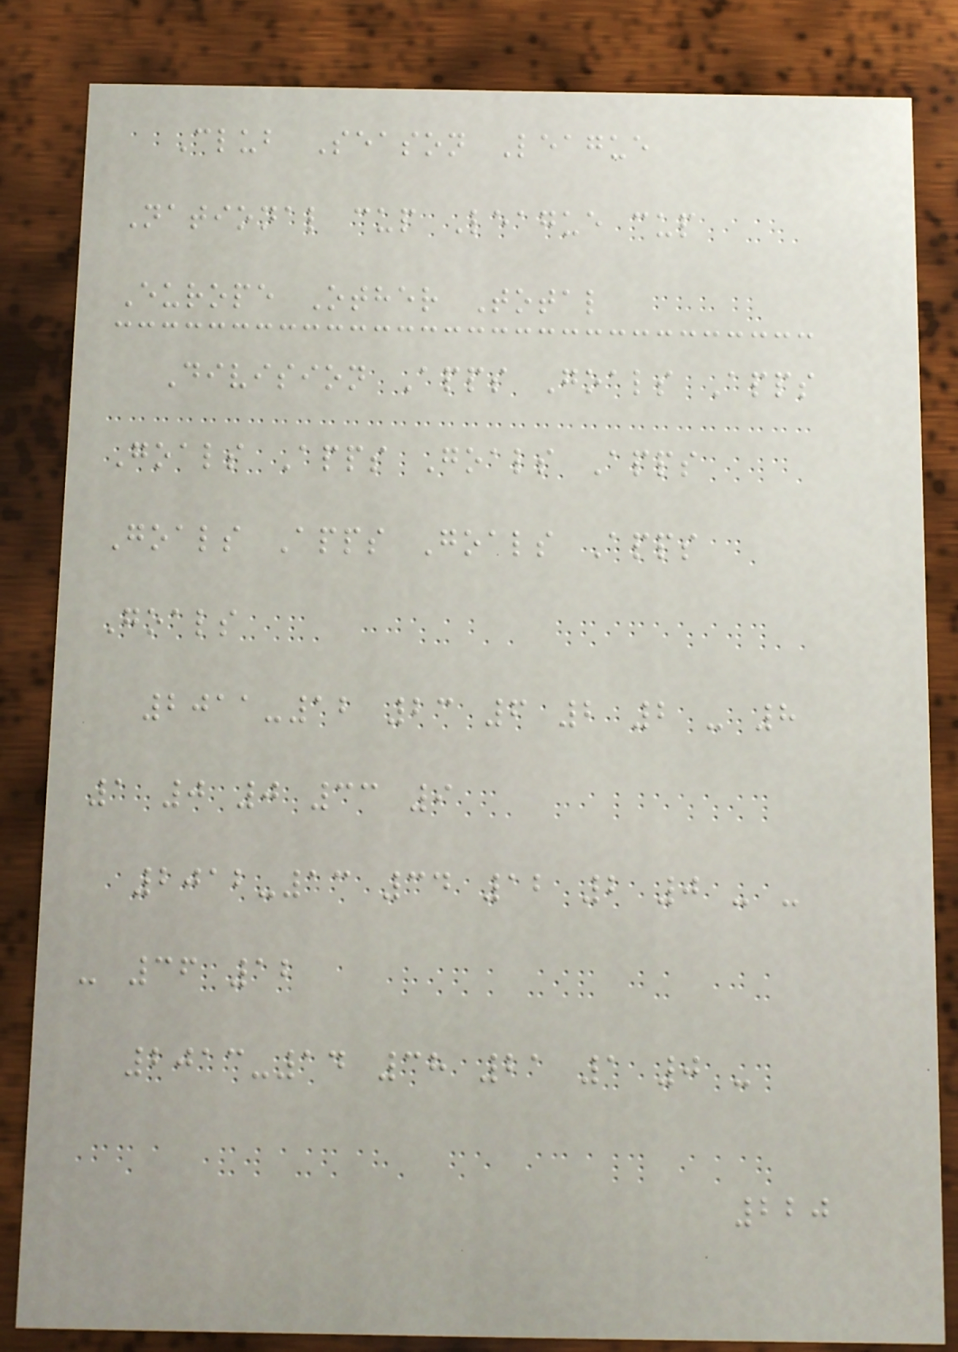Club Season League
National cup League cup
Europe Other Total
Division Apps Goals Apps
Goals Apps Goals Apps
Goals Apps Goals Apps
Goals
2011-12 23 6 2 2 - 8
1 0 0 33 9
2012-13 34 12 2 0 - -
- 36 12
2013-14 38 21 1 0 -
220
